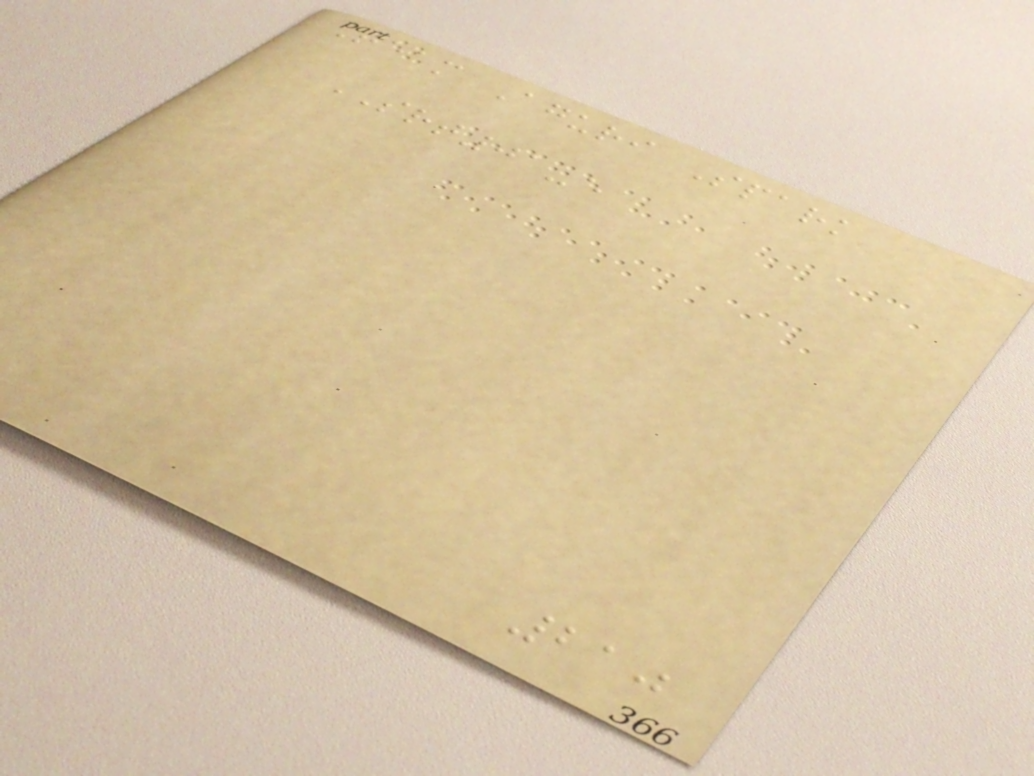Team Aguri Spark
SRT01-e
210
